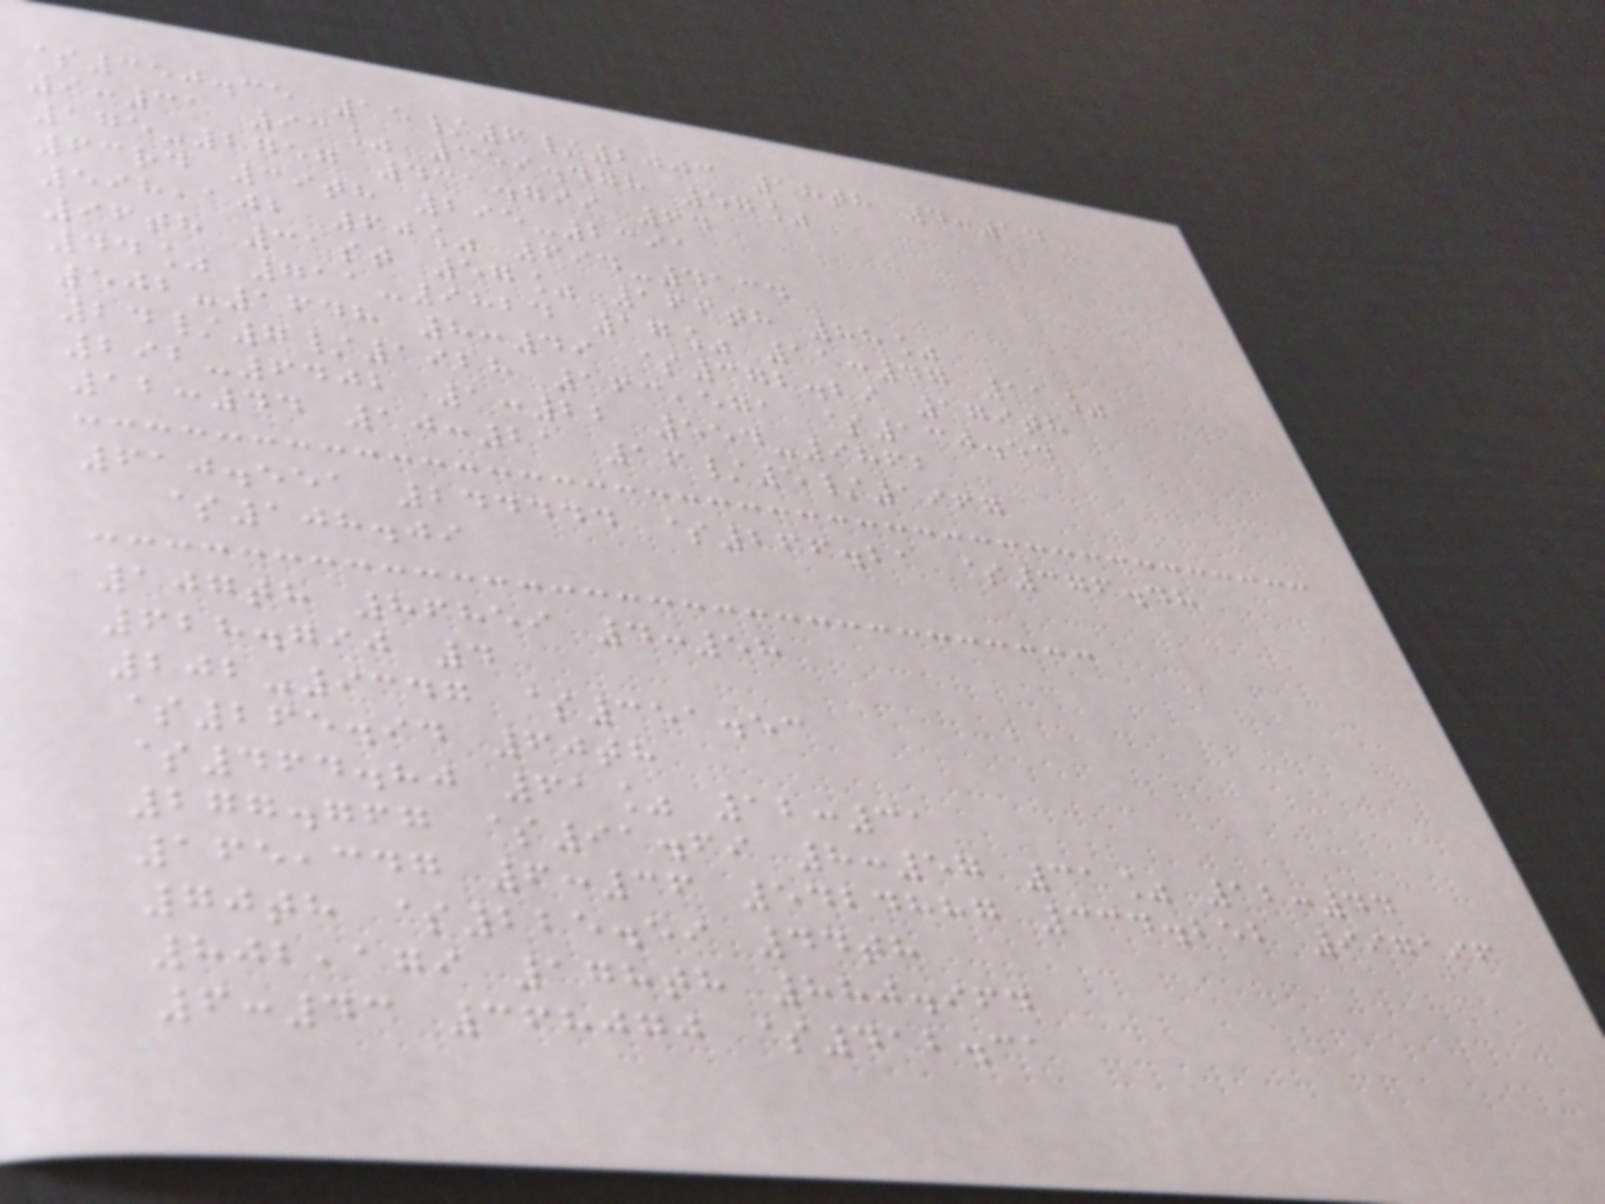$350.35 15/6/2003 18th 4:14
9:31 93% 359.478 57%
175-2757 431.799 64
63rd 39th 295-2391
598,102 60% 694-4134
96th 31st 57% 166th 88%
44% 711-9824 17% 11:47 11%
502-1648 8:49 $372.29 179th
24/7/1928 163,571 $130.54
292-6402 1:22 554-9862
12:44 10:21 16/5/1967
610.551 244444 $266.21 $376.48
$108.09
107th 86859 4:58
628.790 4
202-9347 $351.53
$265.94 60th
$464.80 61% 12:31
277.767 $91.69 8:57 31% 12:44
165,347 6:36 5424887 334.252 997196
70th $225.59 44th
802,179 178th 880.964
6:43 368070 $412.31
